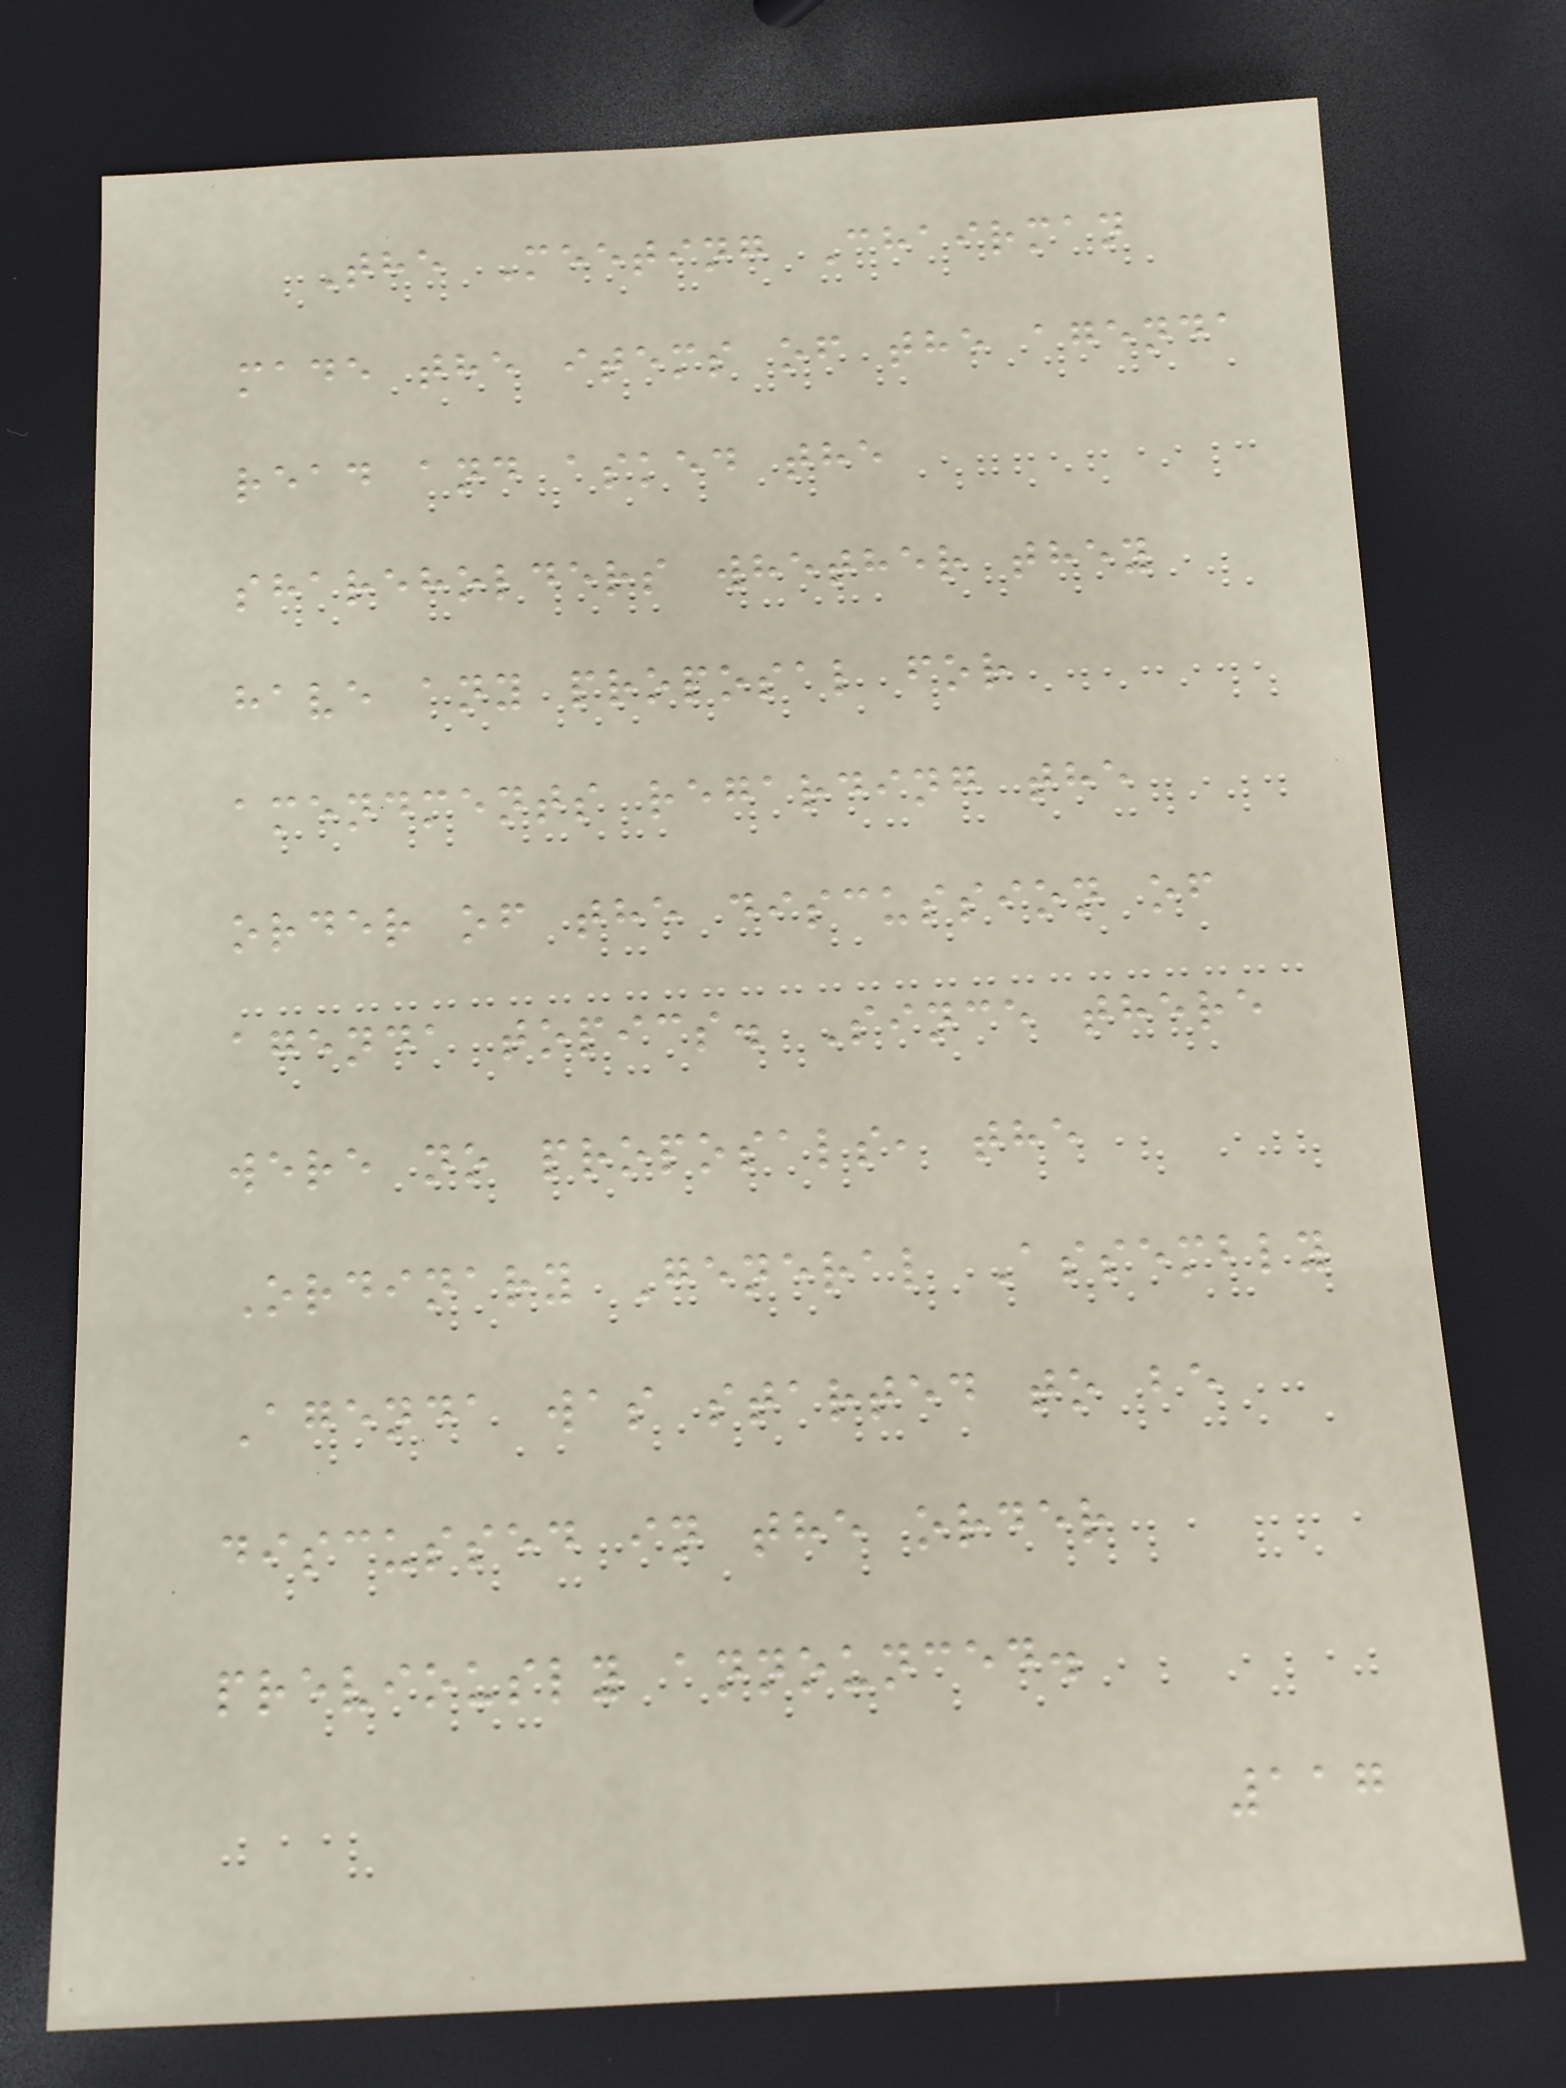The Meeting Chairman
made the items of the agenda
read and asked the
shareholders whether they
have any proposal for
amendments regarding the
order of the discussion of
agenda topics. Since there
were no proposals, the
Ordinary General Assembly
Agenda was started to be
discussed in the order
previously announced.
117
